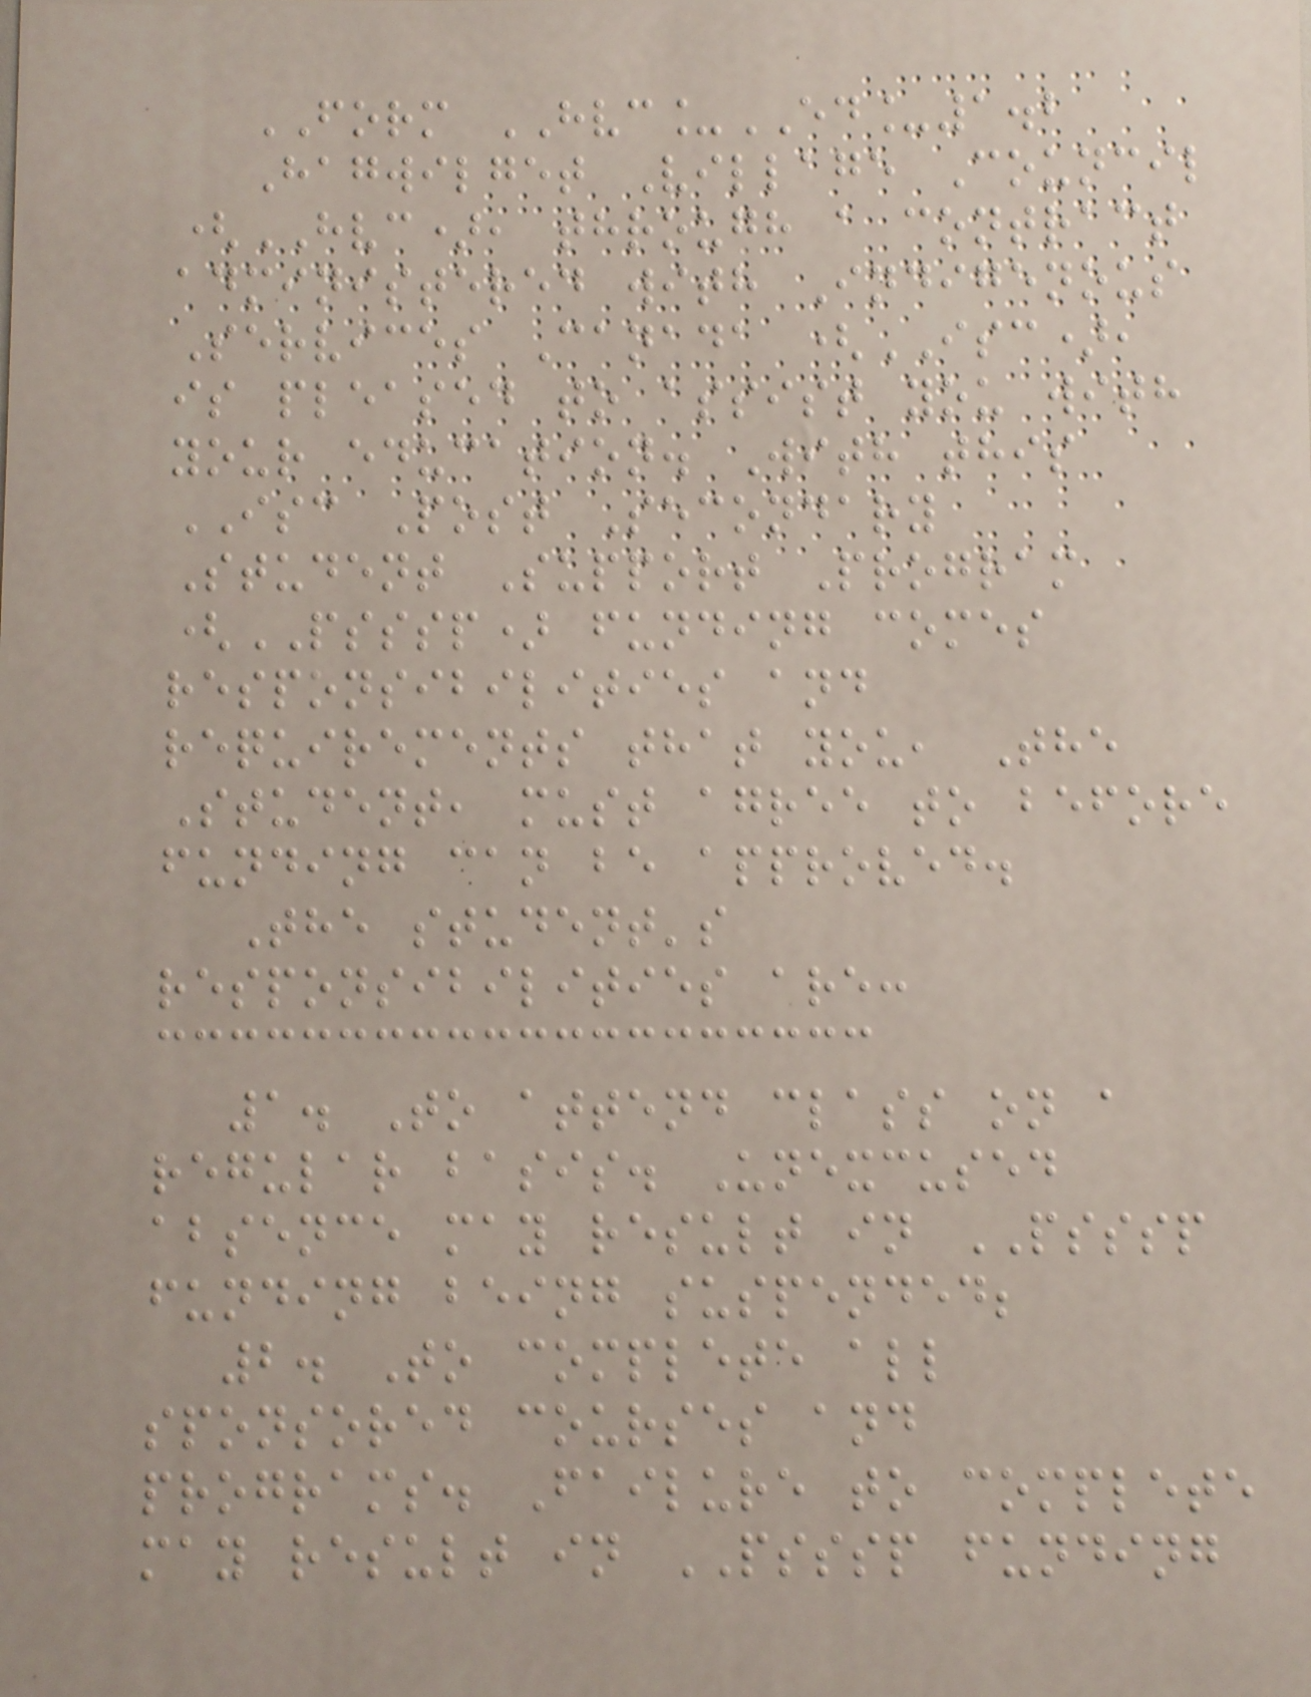FORM HVC_ED_1.2
Hagwilget Village Council
(HVC), through a contract
administered with Indigenous
Services Canada (ISC),
is pleased to assist you with
your education. With this
ISC Post Secondary
Student Support Program
(PSSSP) funding comes
responsibilities and
requirements that you, The
Student, must agree to before
funding can be approved.
The student's
responsibilities are:
1. To attend class on a
regular basis. Unexcused
absence may result in PSSSP
funding being suspended;
2. To complete all
sponsored courses and
programs. Failure to complete
may result in PSSSP funding
